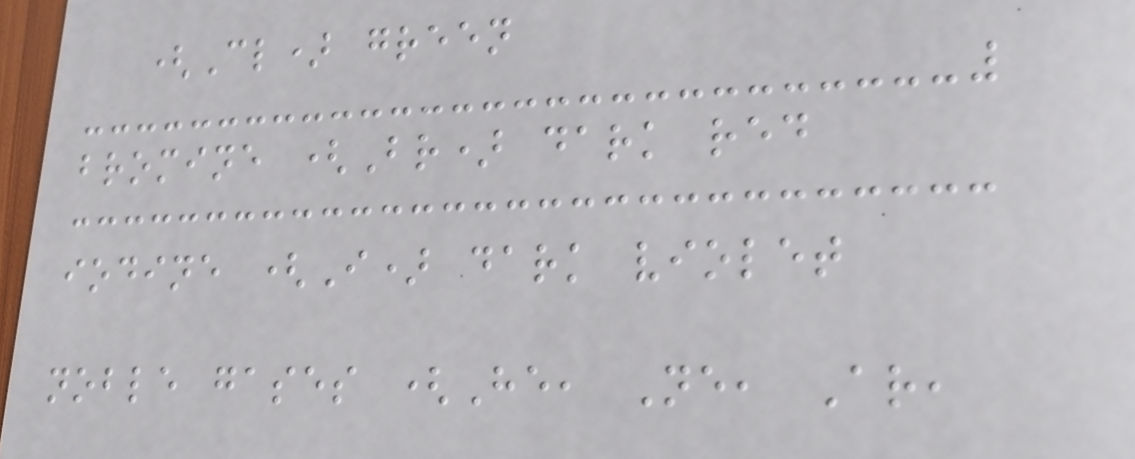(Cl) green
bromine (Br) dark red
iodine (I) dark violet
noble gases (He, Ne, Ar,
